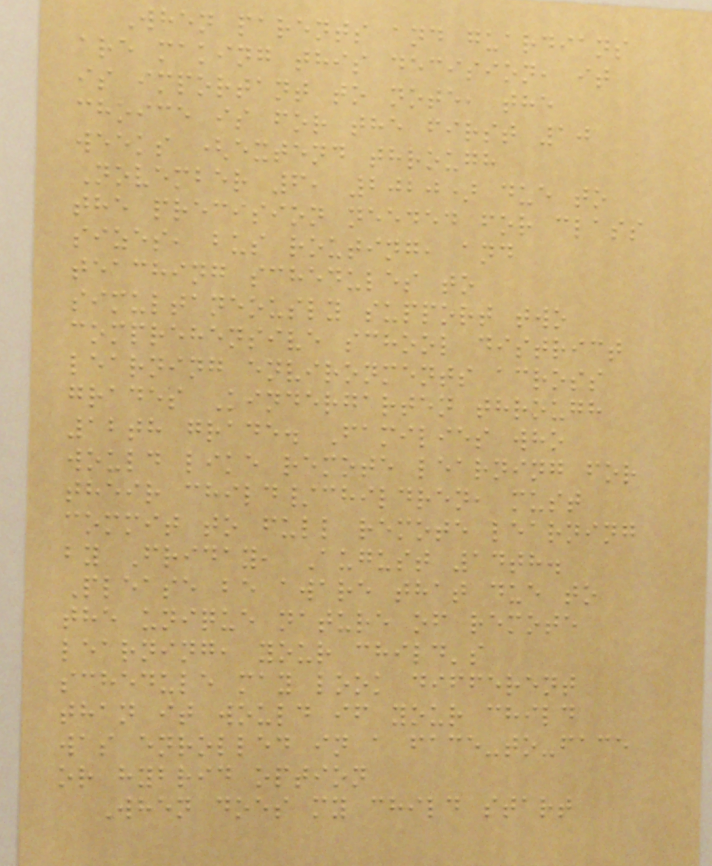When parents and guardians
are making this decision, it
is important to note, the
choice is for the first 10
weeks (extend through
November 6, 2020) due to
the precision needed for class
sizes, bus routing, and
teaching schedules to
simultaneously support two
comprehensive school district
learning environments across
grades Kindergarten through
12th grade. Families who
would like remote learning for
their child/children, must
commit to full remote learning
by Friday, August 14th.
Please be aware that due to
the unique nature of remote
learning, your child's
schedule may look different
than it would if your child
was enrolled in a face-to-face
or hybrid option
When does my child start
